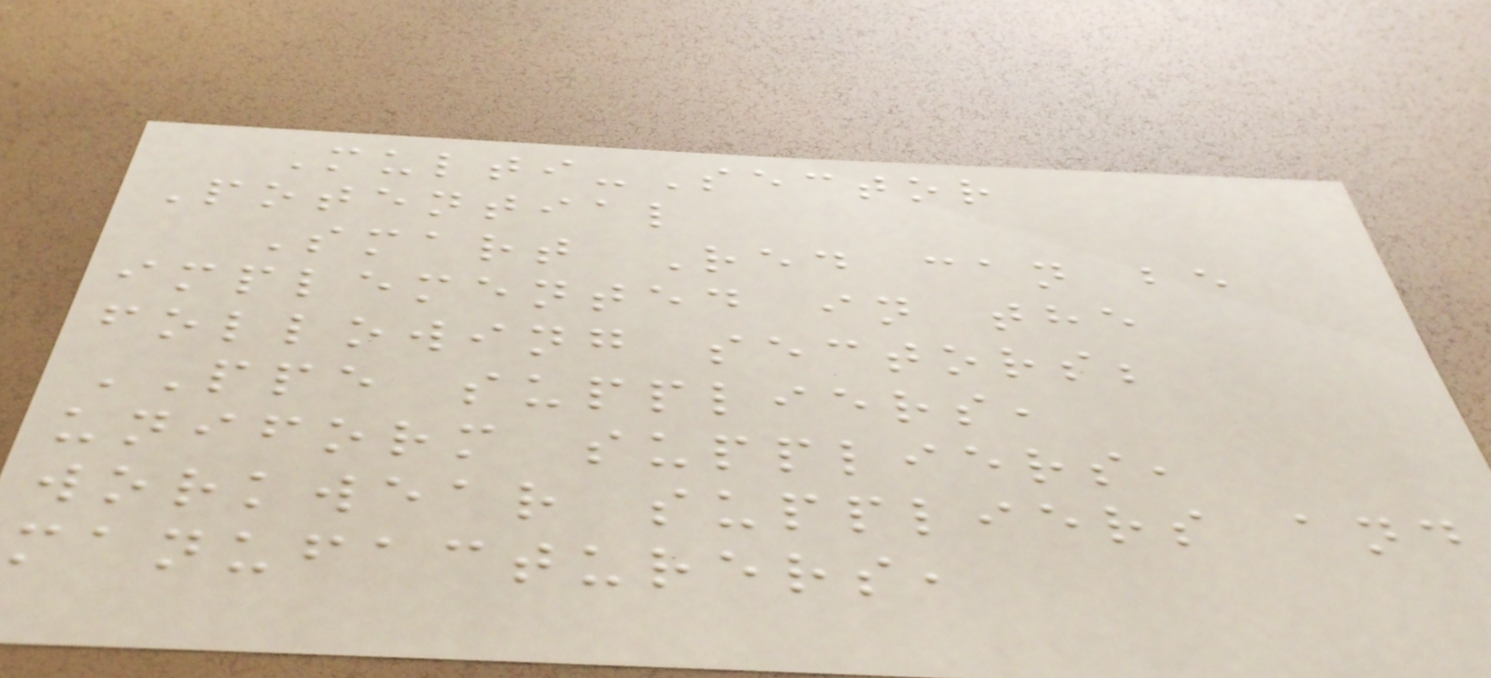Multi-Sector
Potential
Smart Red can be
implemented in the
following sectors;
PPE suppliers,
uniform suppliers,
workwear suppliers and
manufacturers,
